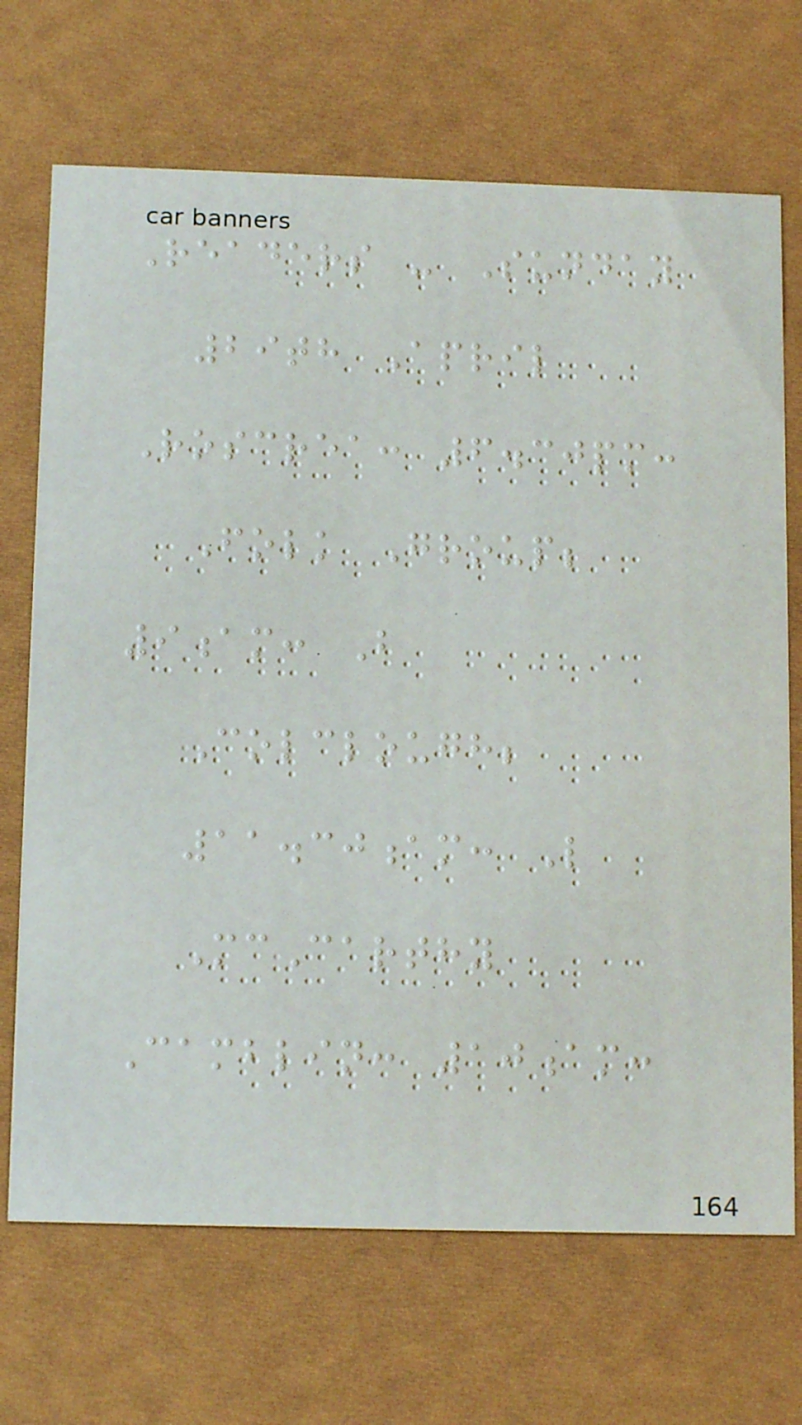Readers - Sunday
29th April
Roscrea: 6.30pm:
Folk Group;
9am: B
Colclough;
11.30am: L
McCarthy
Camblin: 10am:
